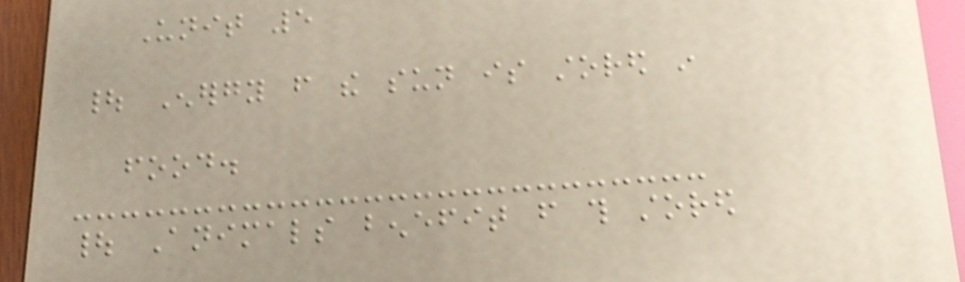Unit 5
| Energy from the sun is stored in
food.
| Animals benefit from this stored
